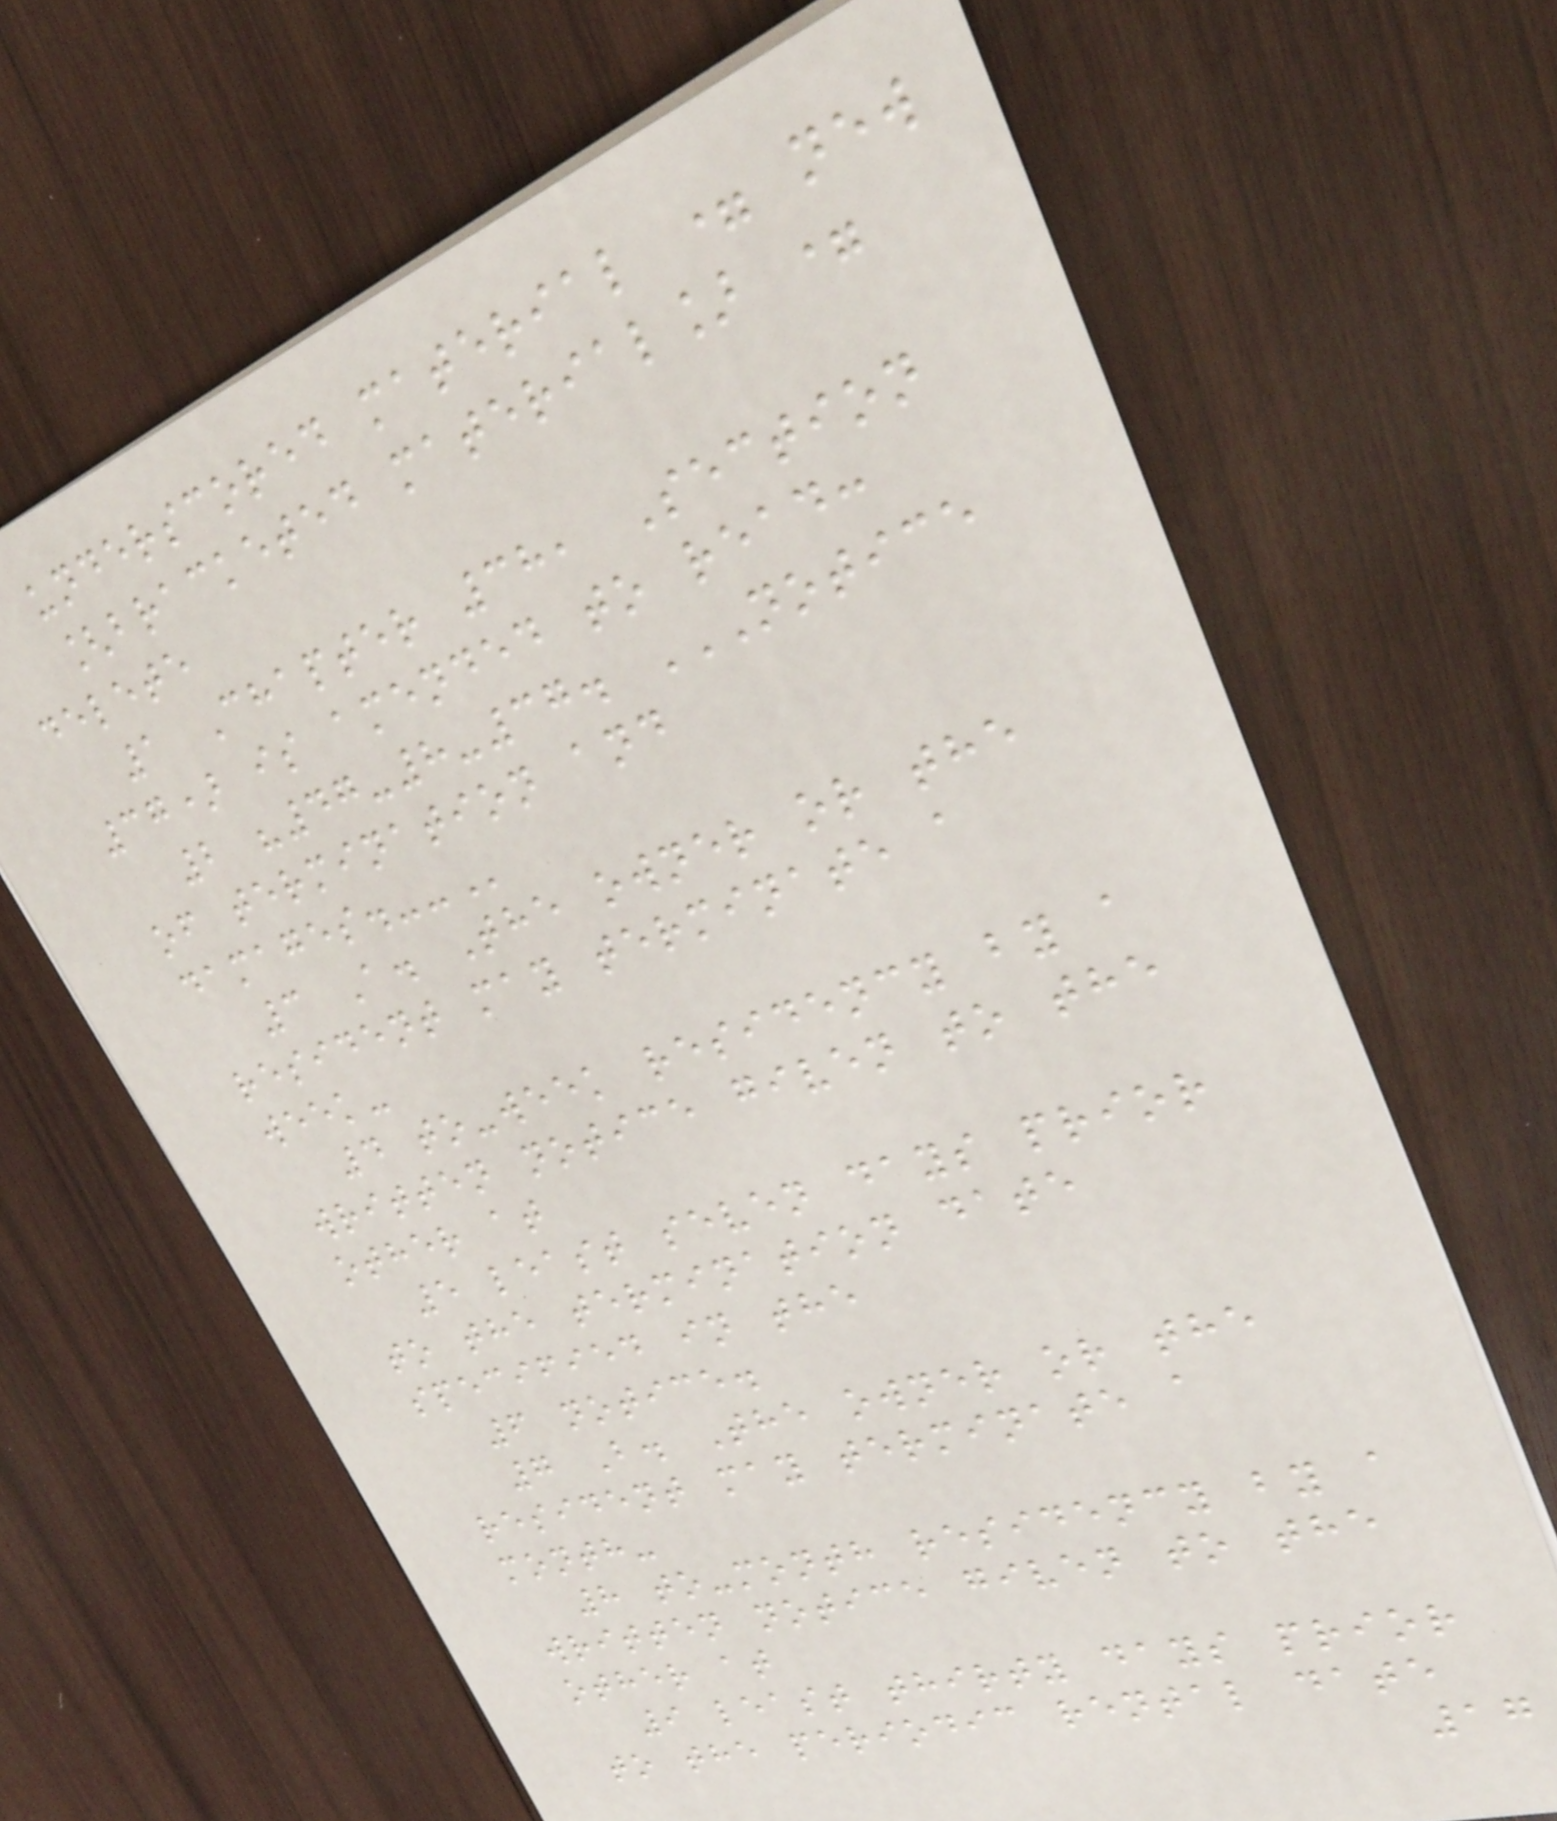underscored material = new
[bracketed material] =
delete
1 Chapter 38, Section
37) is amended to read:
2 "47-8-37. NOTICE
OF TERMINATION AND
DAMAGES.--
3 A. The owner or the
resident may terminate a
week-
4 to-week residency by a
written notice given to the
other at
5 least seven days prior
to the termination date
specified in the
6 notice.
7 B. The owner or the
resident may terminate a
month-
8 to-month residency by a
written notice given to the
other at
9 least thirty days prior
to the periodic rental date
17
